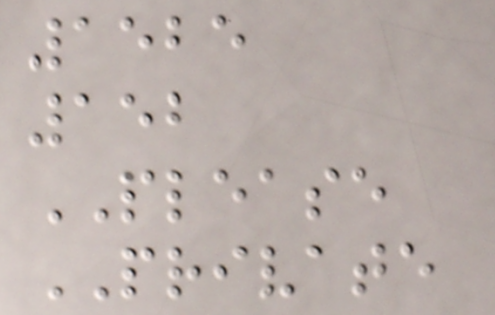1525
152
PLEASE
PRIVATE
